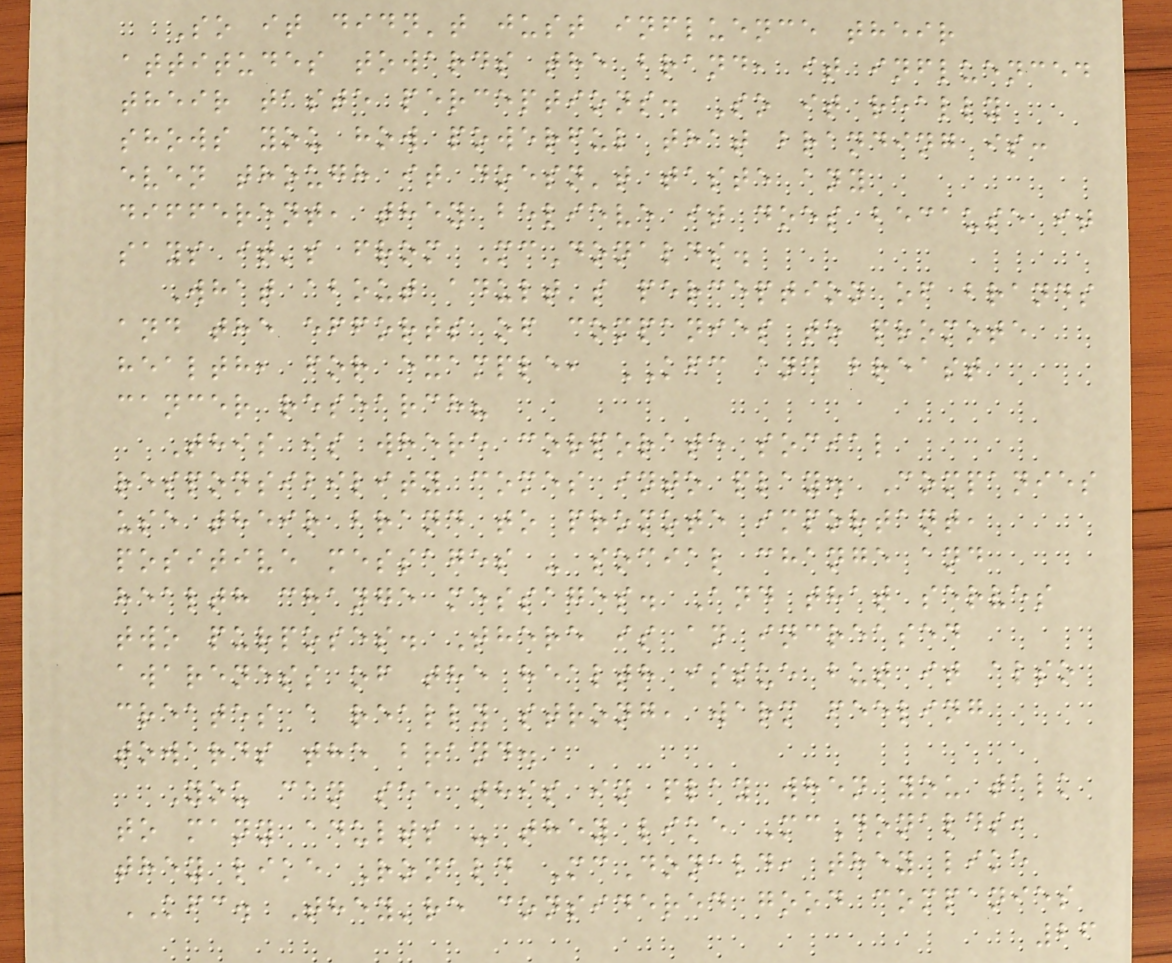So it didn't just influence their
attitudes towards the brand, it influenced
their taste perceptions. So it really
shows you how powerful that branding is:
even though it doesn't taste any
different, they believe it does because it
says it's from McDonalds.
What about adult's perception of brands
and the efforts of companies to promote
health, for example, KFC and breast
cancer research?
This is where corporate social
responsibility comes into play. Companies
use their brand to promote important,
positive messages - social change and
health change messages. And that serves
two purposes. There is an increased
awareness of the health issue but it also
creates a really strong, warm feeling
towards the brand.
You can see this in play when you talk
to many adults - they like McDonalds,
they like Ronald McDonald, they like
KFC. They're considered good companies
26
